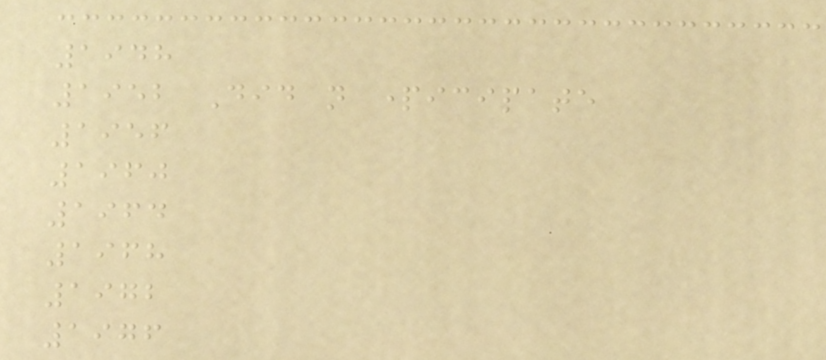1948
1952 Did not participate
1956
1960
1964
1968
1972
1976
